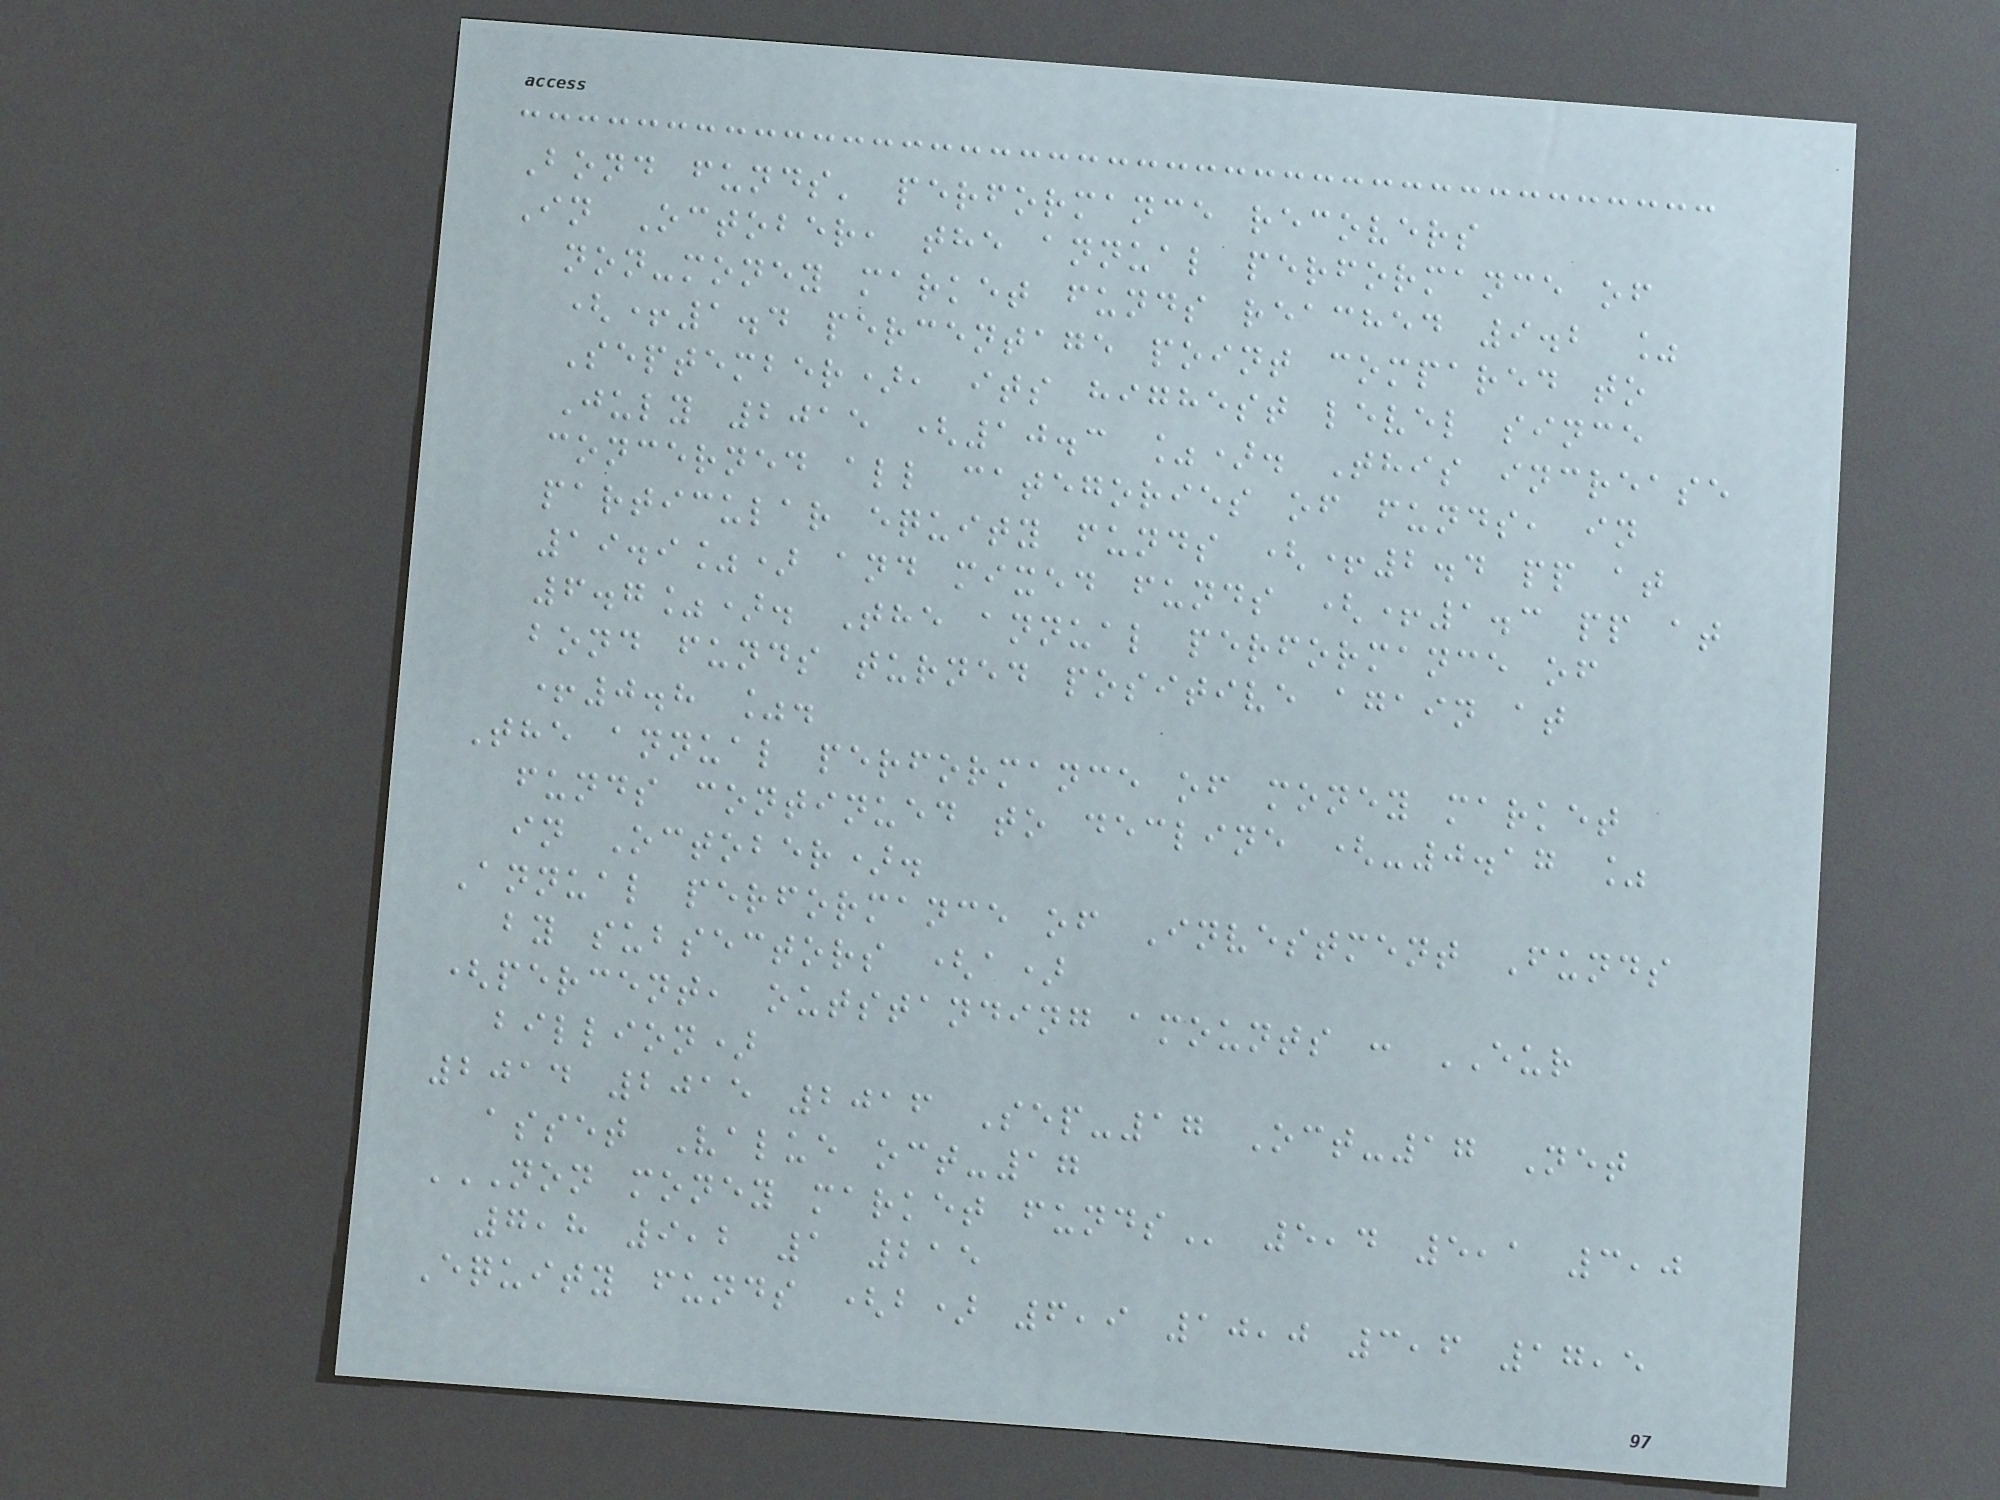Bond funds' performance recovers
In October, the annual performance of
non-money market funds reached 9.2 %
(+1.4 percentage point compared to
September), its highest level since
July 2015 (10.3 %). This increase
concerned all categories of funds, in
particular equity funds (+2.4 pp at
19.9%) and mixed funds (+1.3 pp at
6.7%). The annual performance of
bond funds turned positive again at
+0.8 %.
The annual performance of money market
funds continued to decline (-0.17 %
in October).
Annual performance of Investment Funds
by subsectors (a)
(percent, outstanding amounts : EUR
billion)
2014 2015 2016 Sep-17 Oct-17 Net
asset Value oct-17
NON MONEY MARKET FUNDS 5,4 5,1 3,0
7,8 9,2 1 215
Equity funds (b) 6,9 10,0 3,6 17,5
